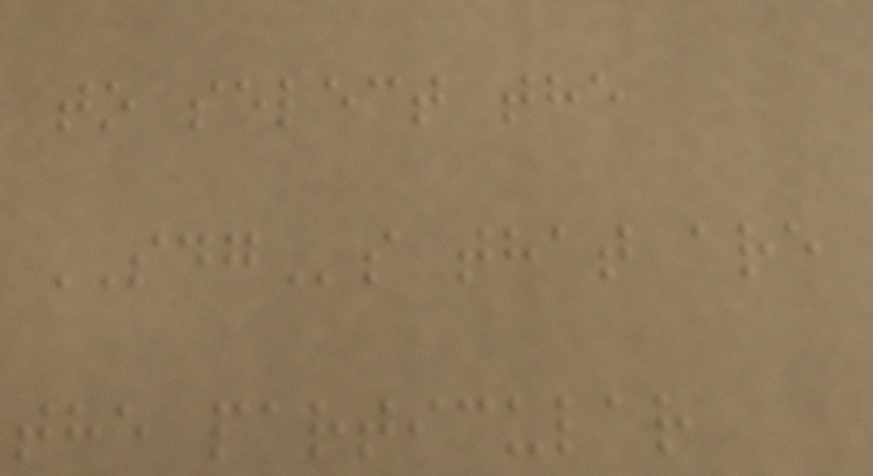to select the
SDGs that are
the particular
